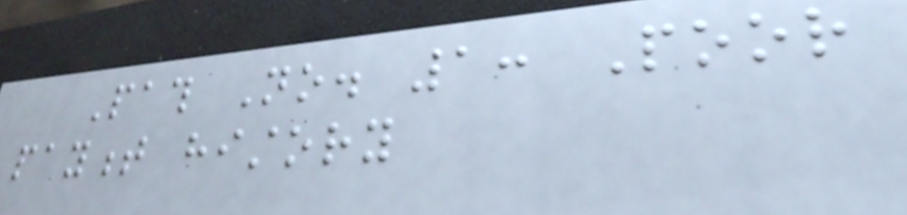Path No. 1: Poor
payment history
